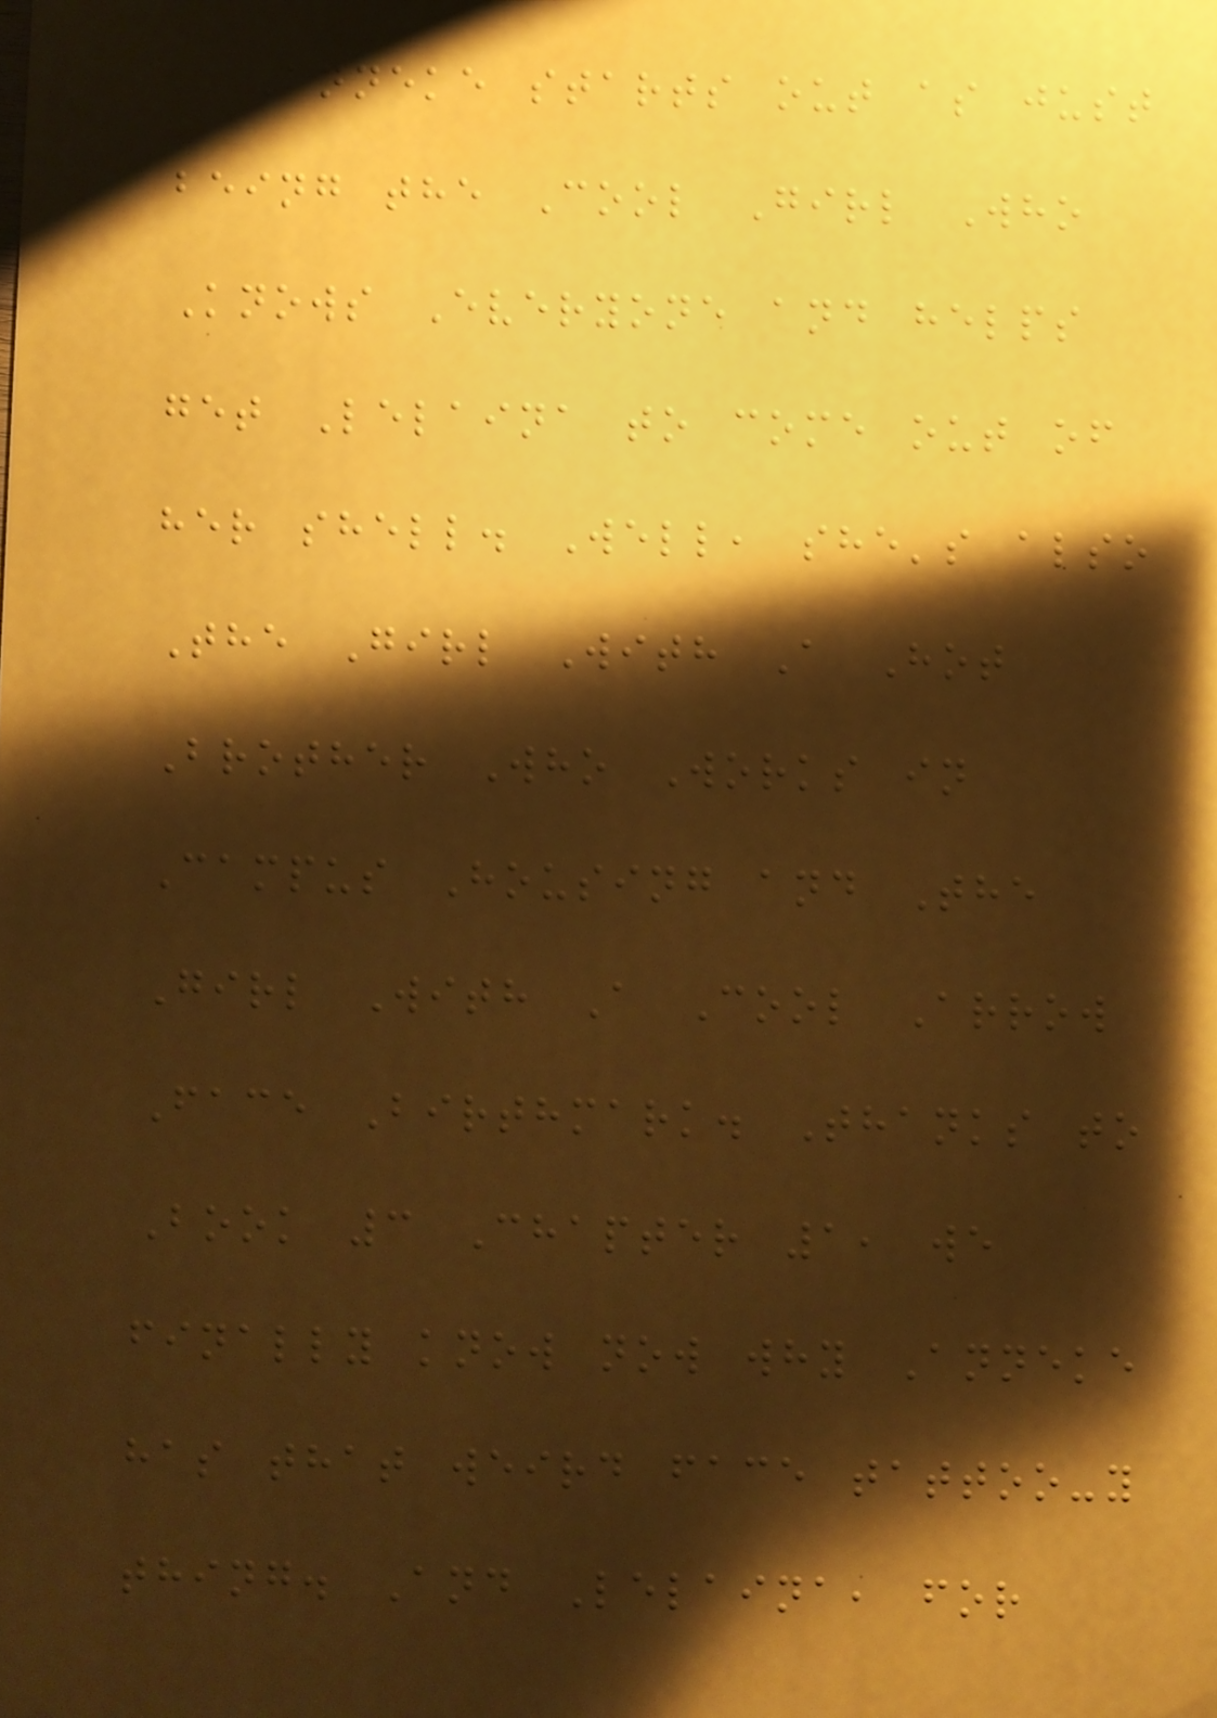Anneke starts out as just
being the Cool Girl Who
Knows Everyone and helps
get Lelaina to come out of
her shell. Well, she's also
The Girl With A Hot
Brother Who Works in
Campus Housing and The
Girl With A Cool Arrow
Face Birthmark. Thanks to
Book 3 Chapter 1, we
finally know now why Anneke
has that weird face tattoo-y
thing. And Lelaina, for
